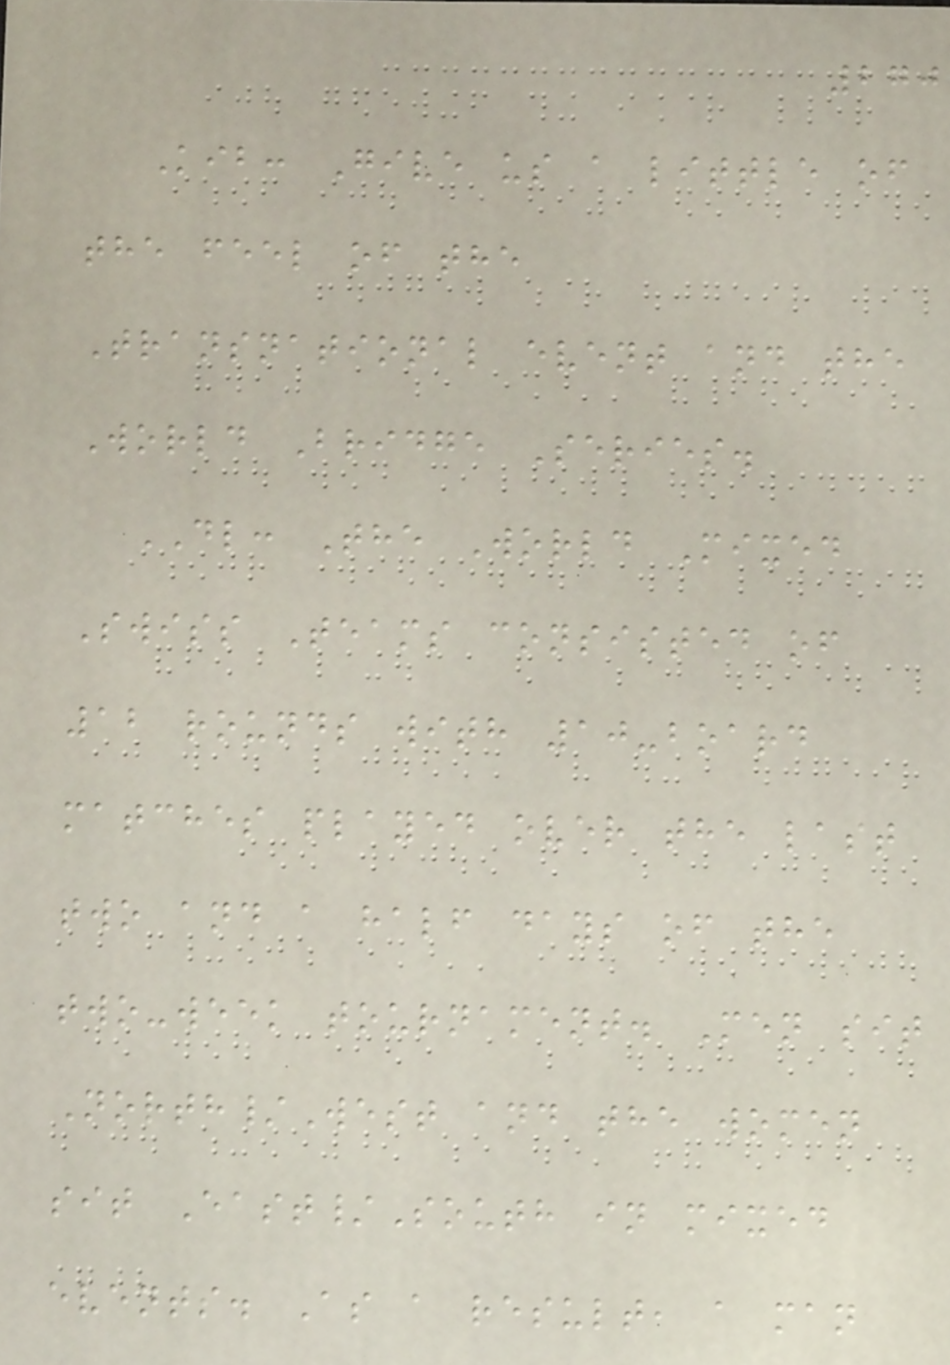270
Kib: Give us a little of
the feel of the
Transnational event and the
World Bridge Series.
DL: The World Mixed
Swiss Teams consisted of
12 rounds with 10-board
matches played over the last
two and a half days of the
two-week tournament. Men sit
North/West and the women
sit East/South in mixed
events. As a result, a man
